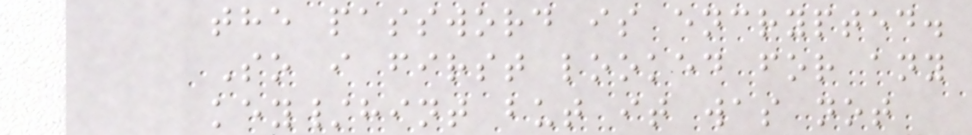the password is encrypted.
So i first looked for any
key/hint but it was not
